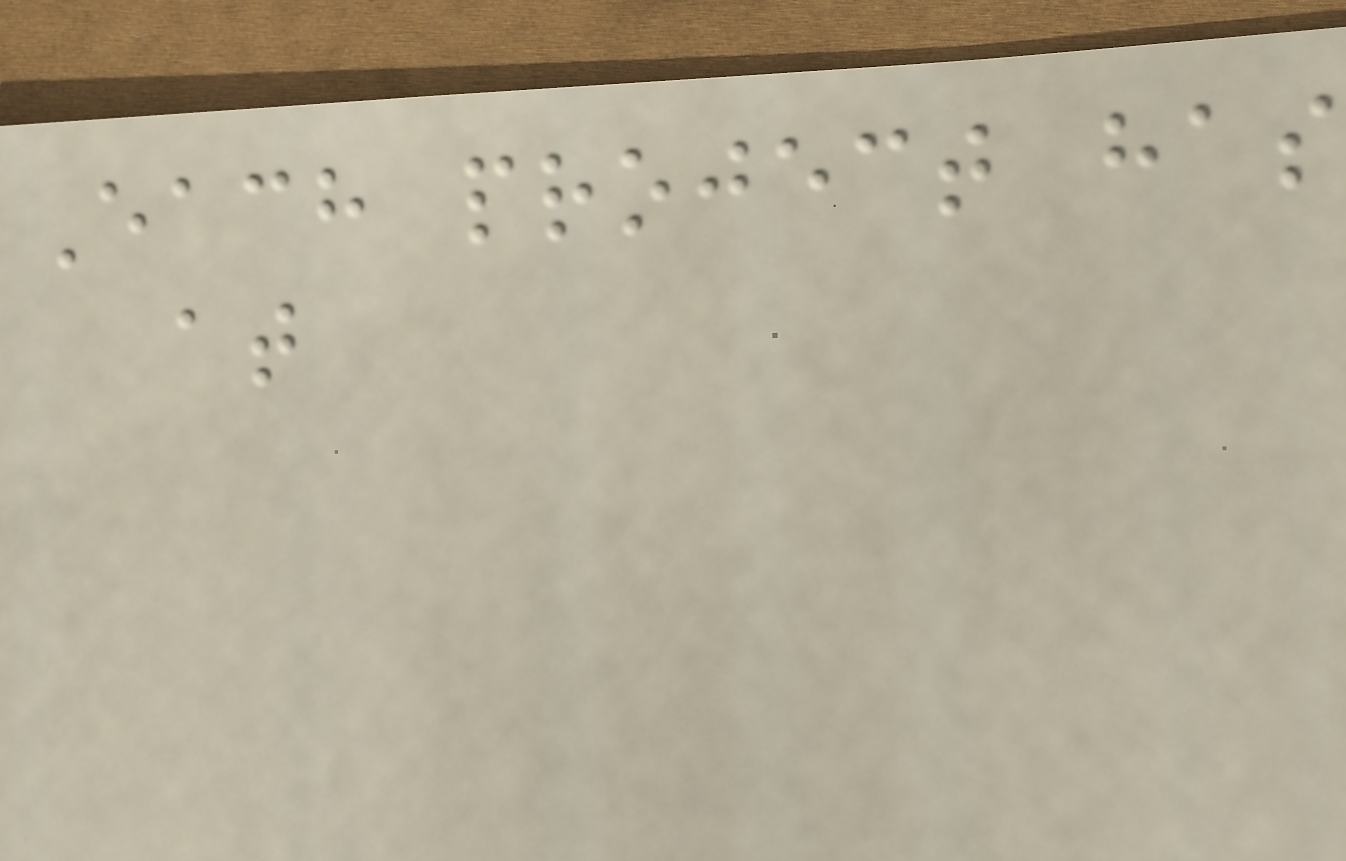Each project has
at
